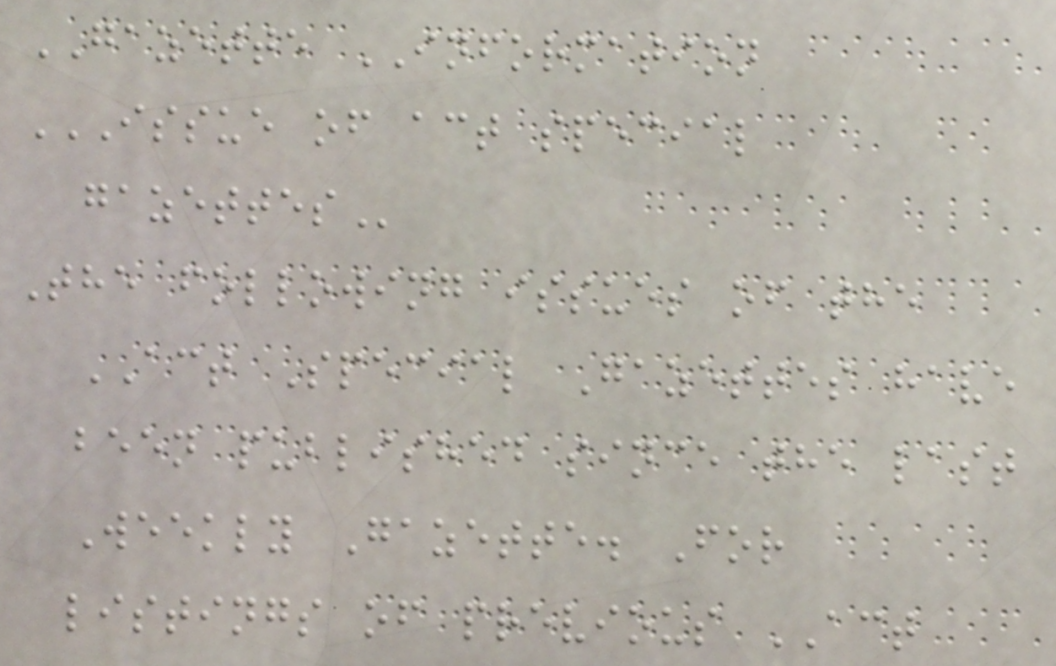GAZETTE INFORMATION
ISSUE OF ACT SPECIAL
GAZETTES
The following issues of the
ACT Special Gazettes have
been published since the last
Weekly Gazette. For
listings of previous ACT
